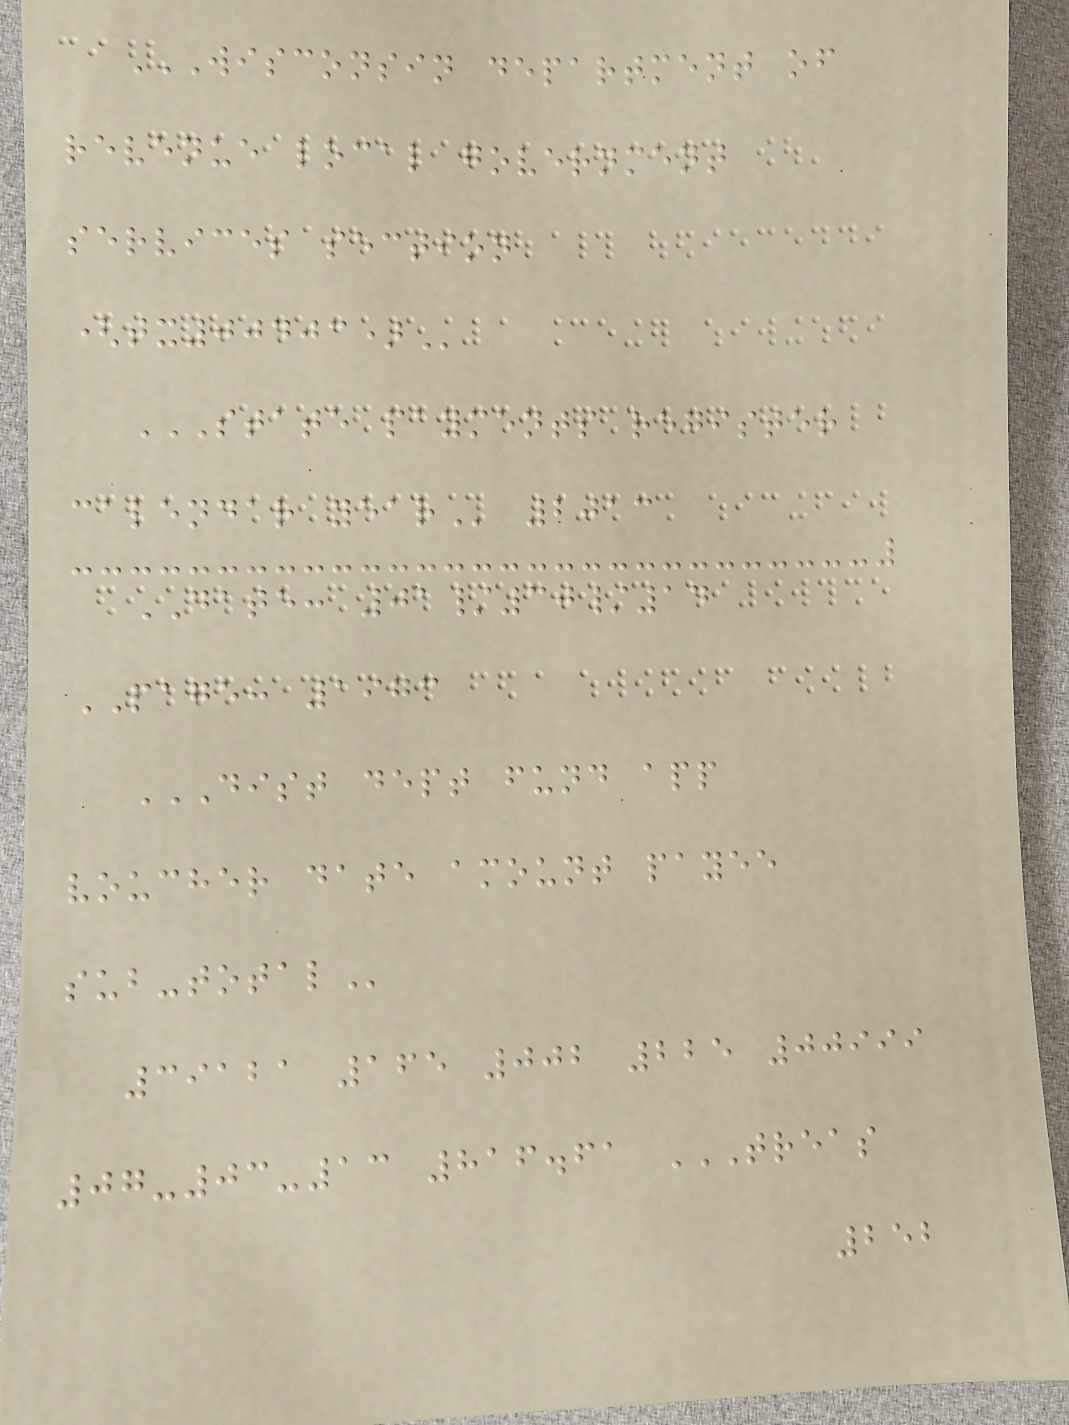WISCONSIN DEPARTMENT OF
REVENUE LOCAL GOVERNMENT
SERVICES SECTION
(TX00403)
STATE PAYMENTS REGISTER
CALENDAR YEAR 2013
DATE: 01/30/14
PAGE: 1973
DIST DEPT FUND APP
VOUCHER DATE AMOUNT PAYEE
SUB-TOTAL
39121 165 002 225 00999
07-03-13 816.61 TREAS
252
